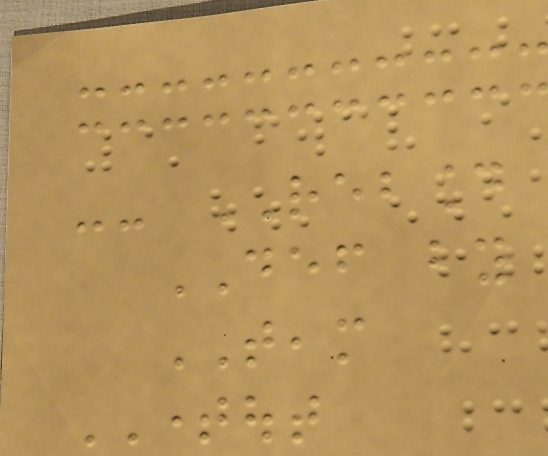-- REBOUND
DEF by
TEAM
TIMEOUT
